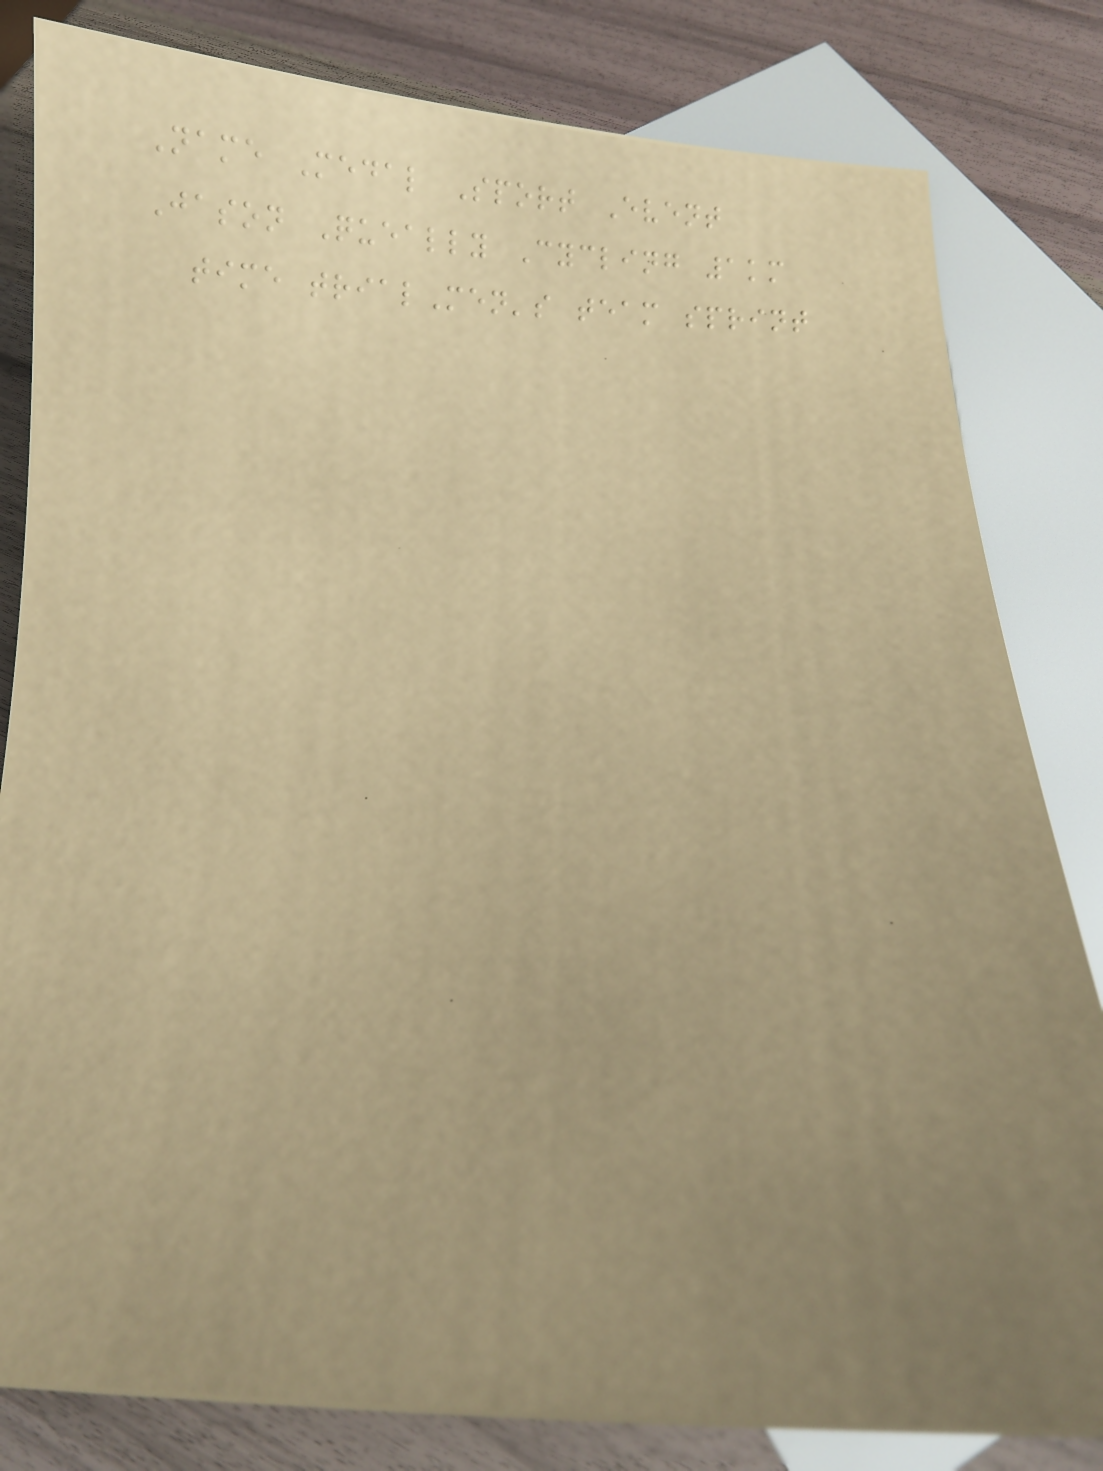Name Medal Sport Event
Jason Queally Cycling 1km
time trialMen's team sprint
